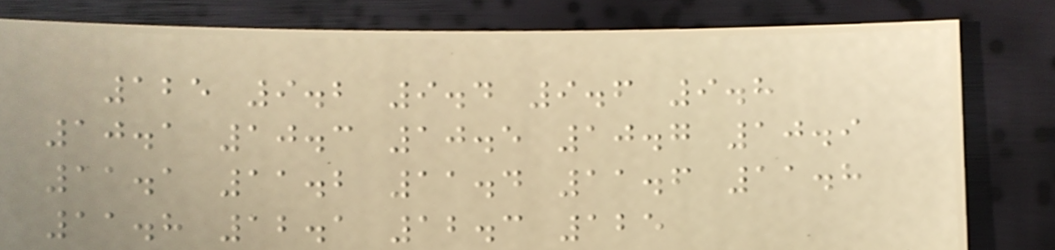125 9.2 9.4 9.6 9.8
10.1 10.3 10.5 10.7 10.9
11.1 11.2 11.4 11.6 11.8
11.8 12.1 12.3 125
